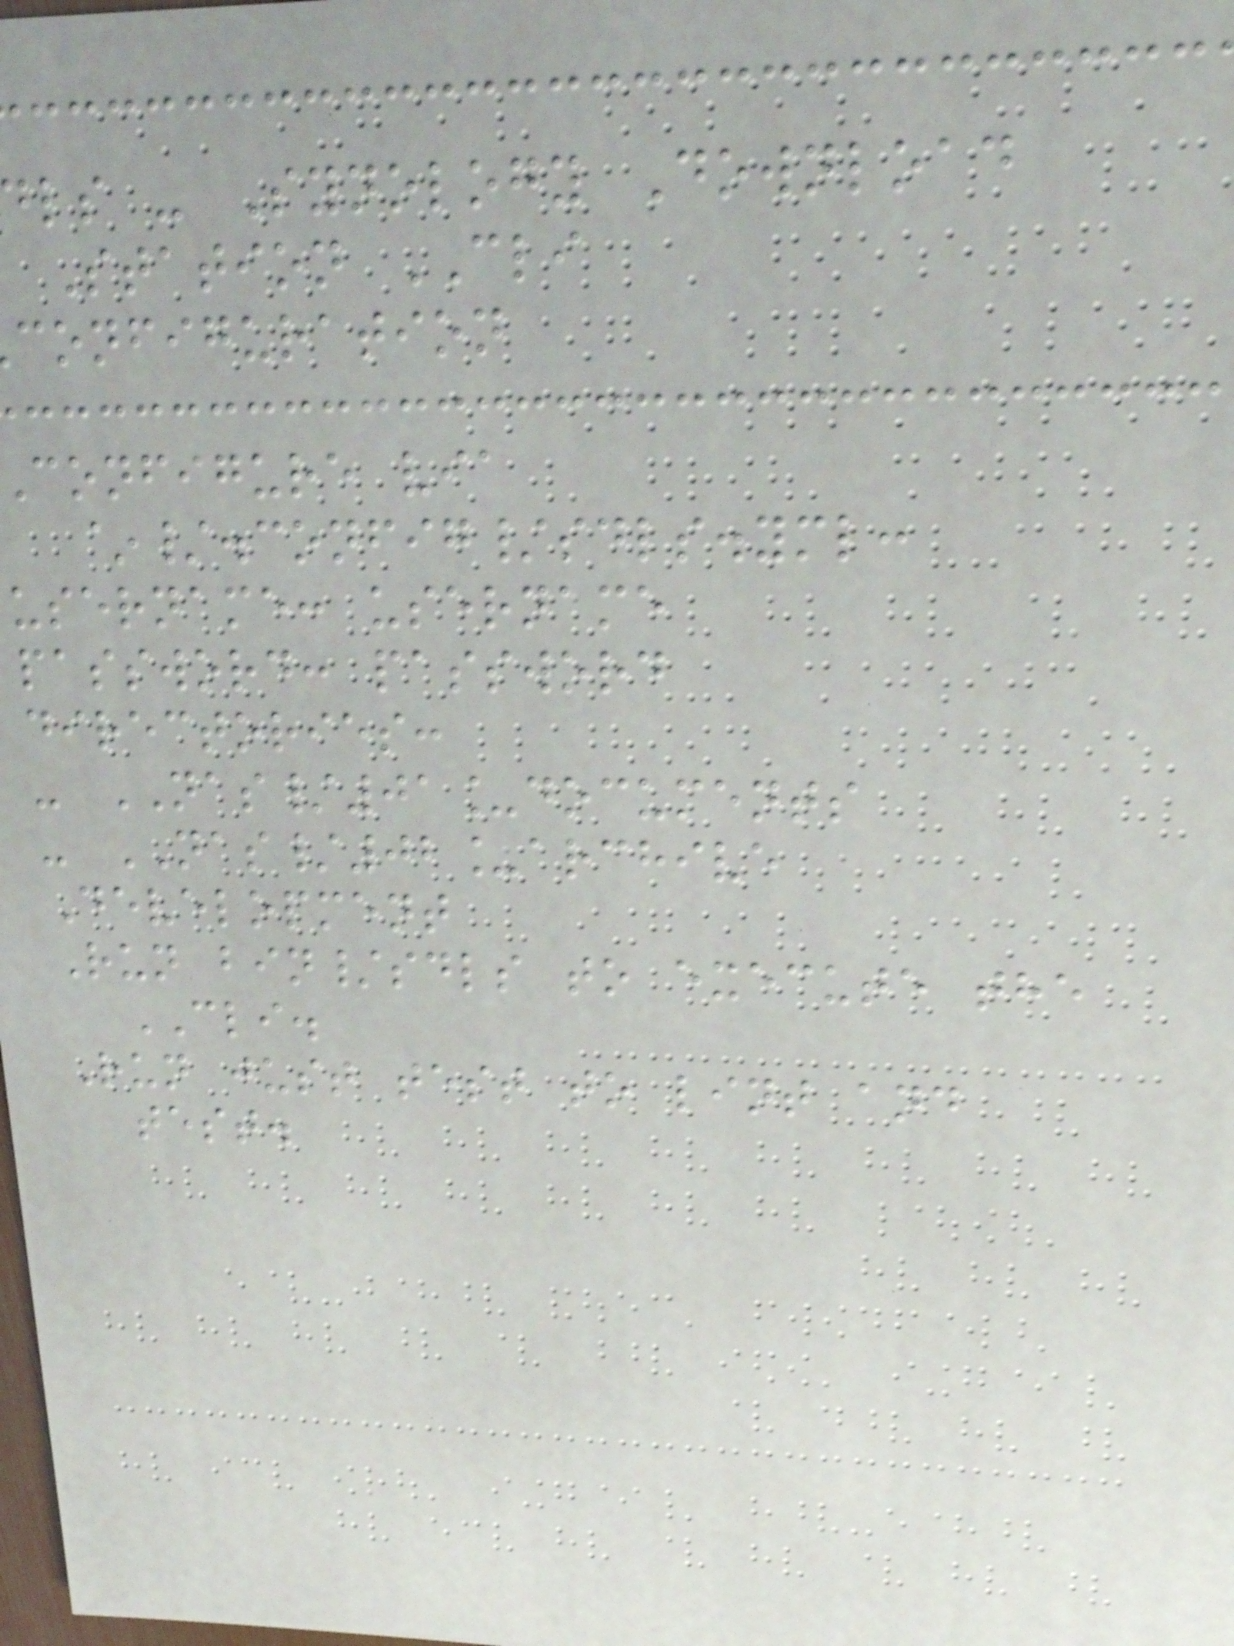ls - Synology Download
Station CLI
configuration
configure via
~/.config/sdls.yml:
username: username
password: password
directories:
- NAS/01_documents
- NAS/02_archive
Development
Run bin/sdls to execute the
CLI.
Run just test to lint and
test.
